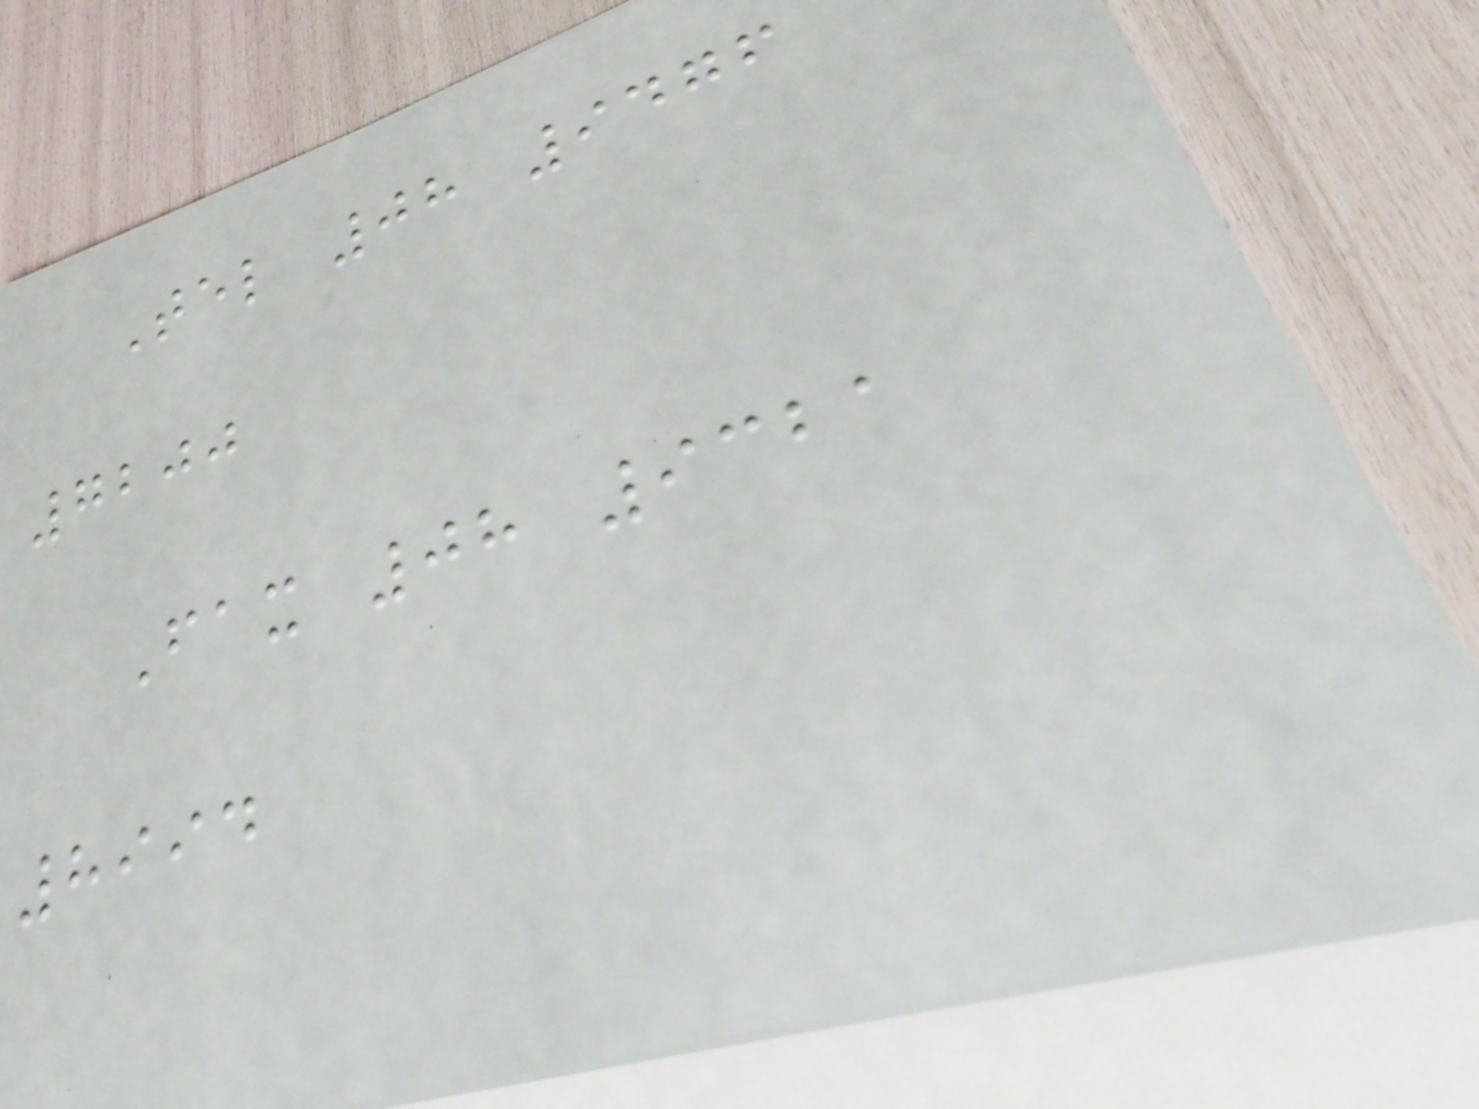Tel 08 9476
7200
Fax 08 9321
8994
